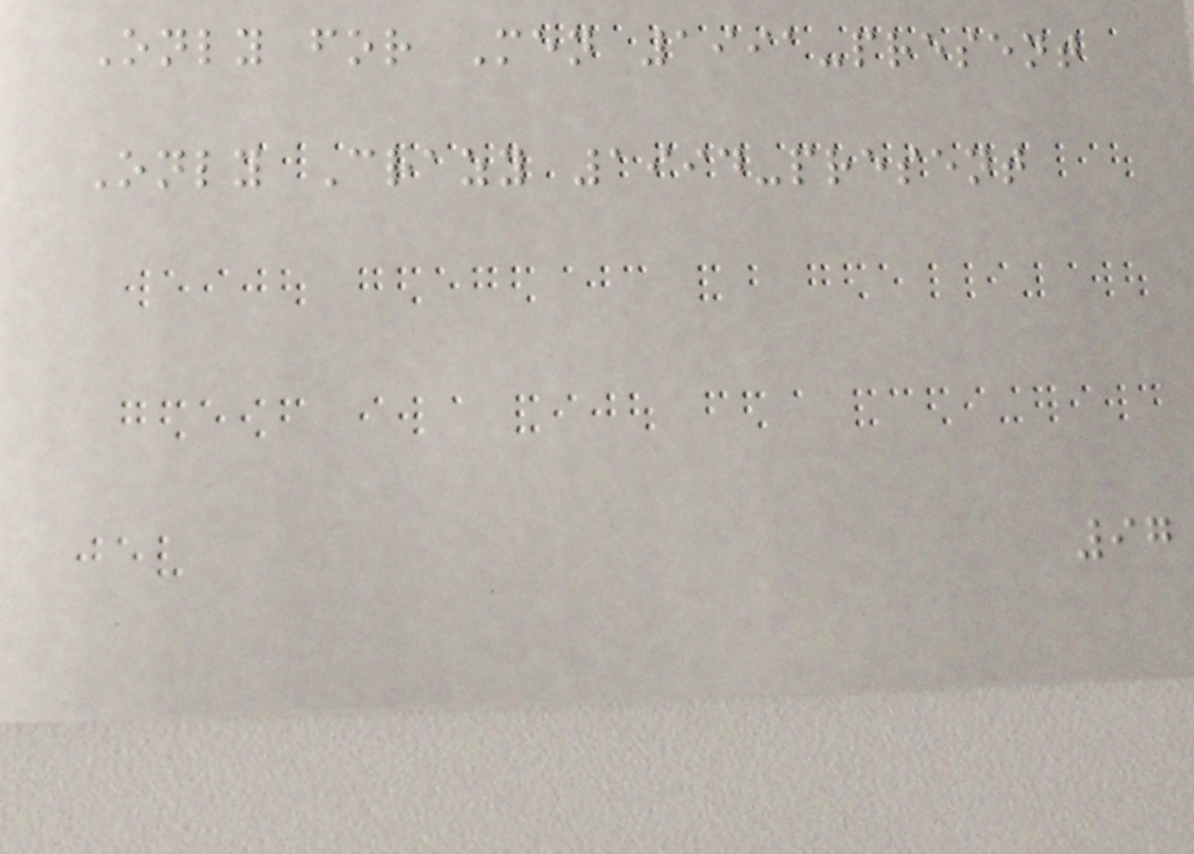Only for Men 1991-present
Only Crazy 1994-present
97
